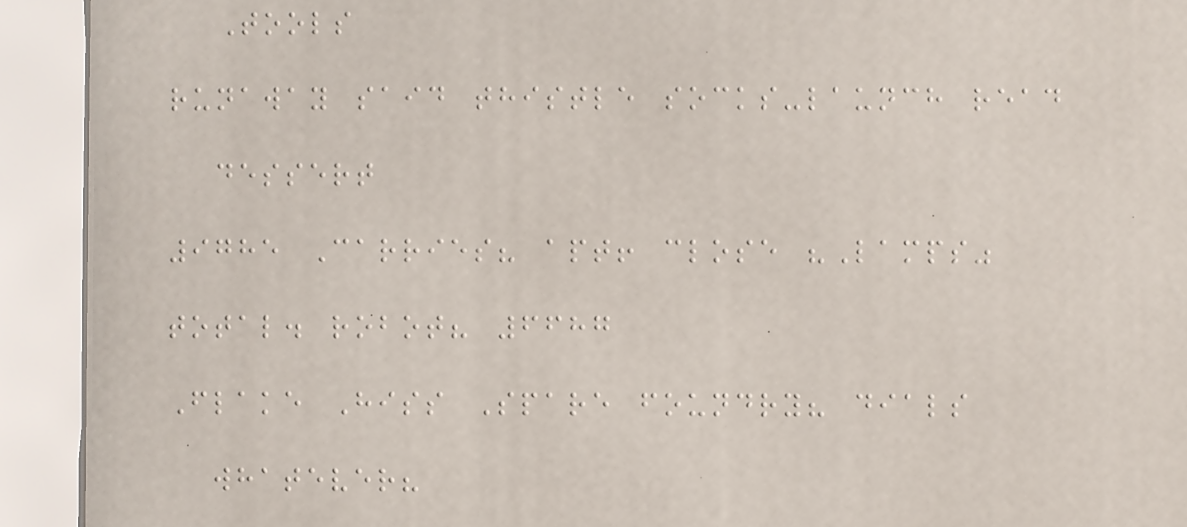Tools
runaway said thistle socks-launch read
dessert
9785 Carries? apt! close "Lamps"
total. robot? 6687
Flake Hiss Spare foundry? dials
whatever?
